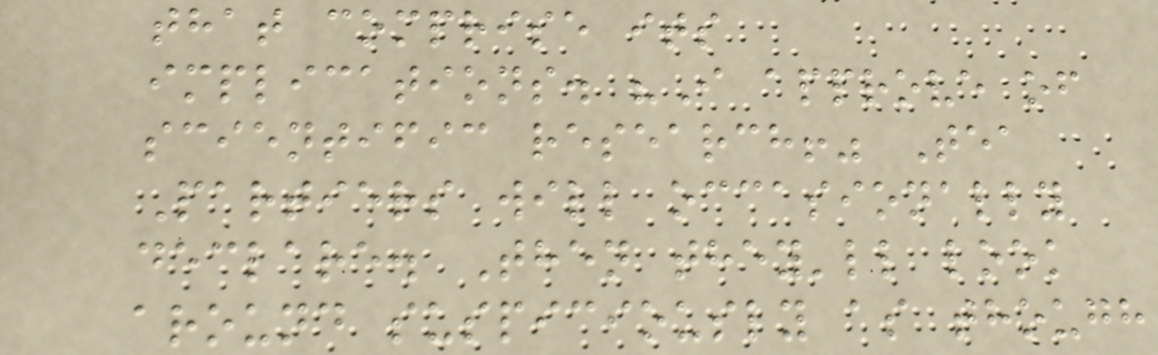that comprise its
implications. "I approve of
scientific research!" Tea
Partiers will occasionally
declare. Then they'll look
around suspiciously as though
